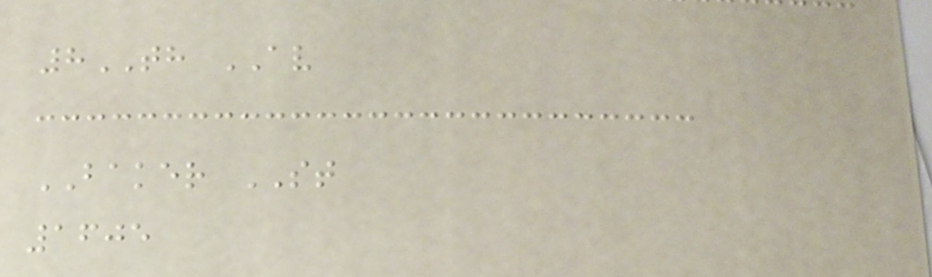8TH AV
BAKER ST
1605
